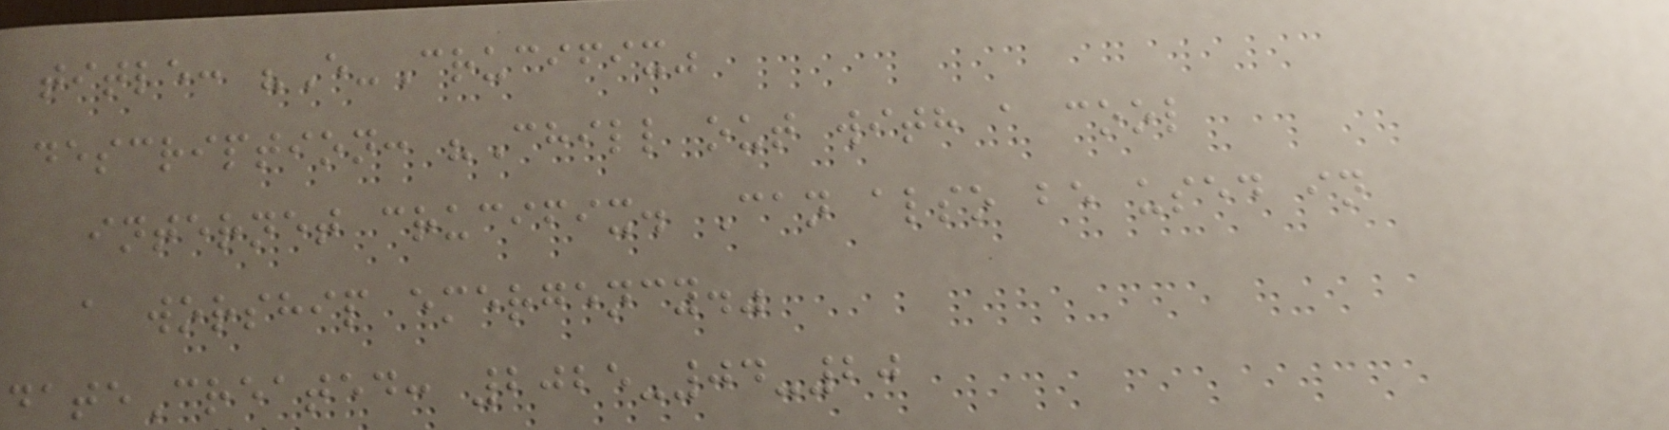title: "E-Crucifix"
description: "Chill out with a cool
internet crucifix. Can also be used in
a worship emergency."
dateCreated: 2025-04-20
